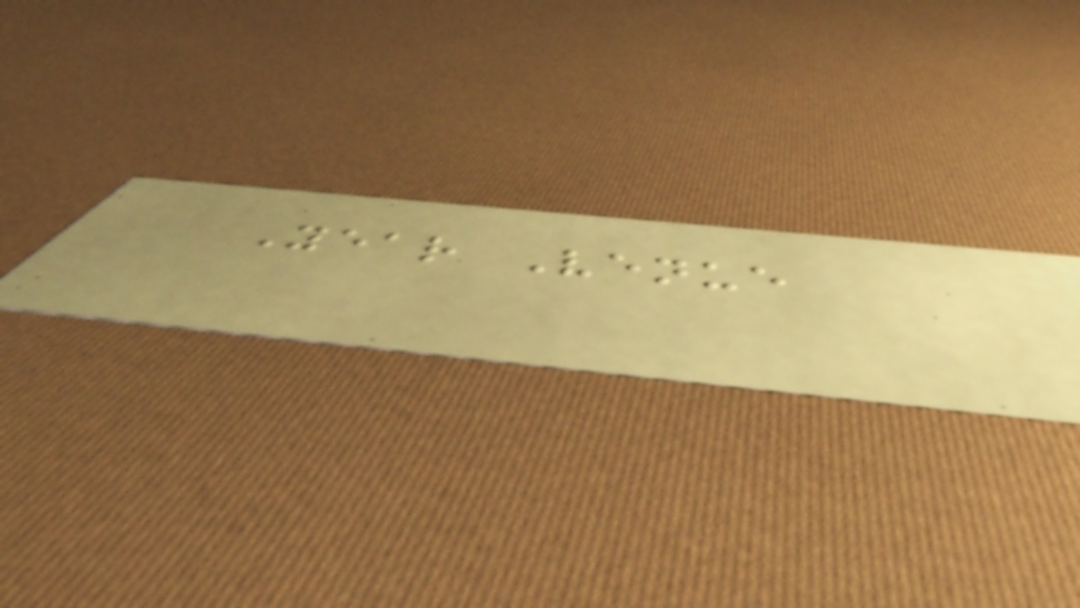Year Venue
